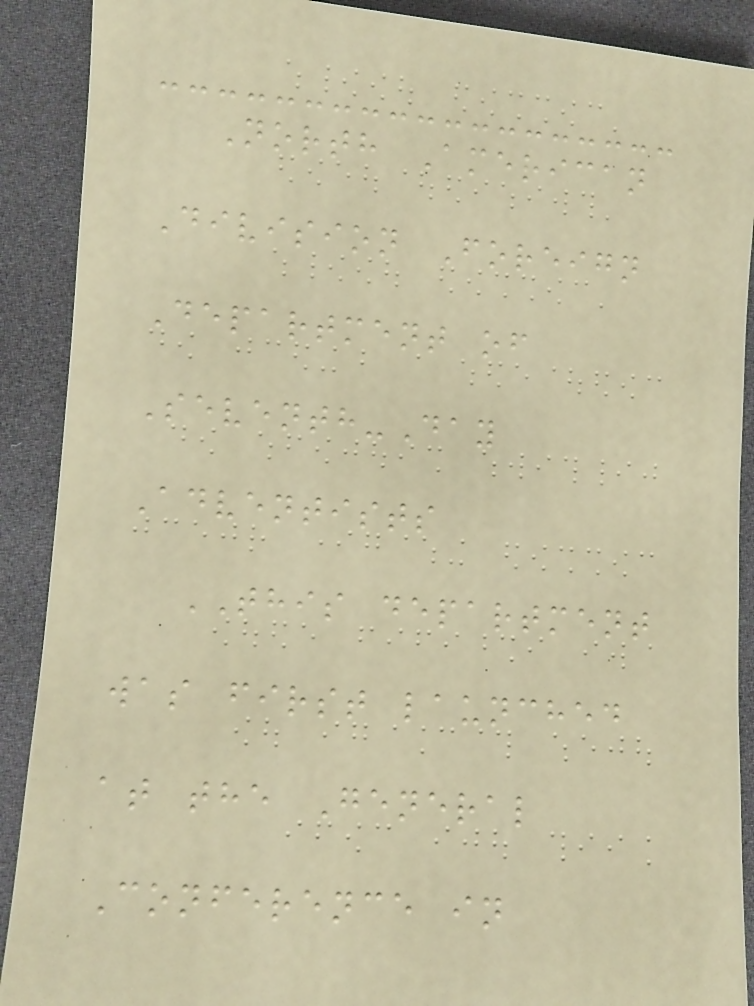North American
Division Foreign
Department of
Seventh-Day
Adventists
THIS department
was first launched
at the General
Conference in
